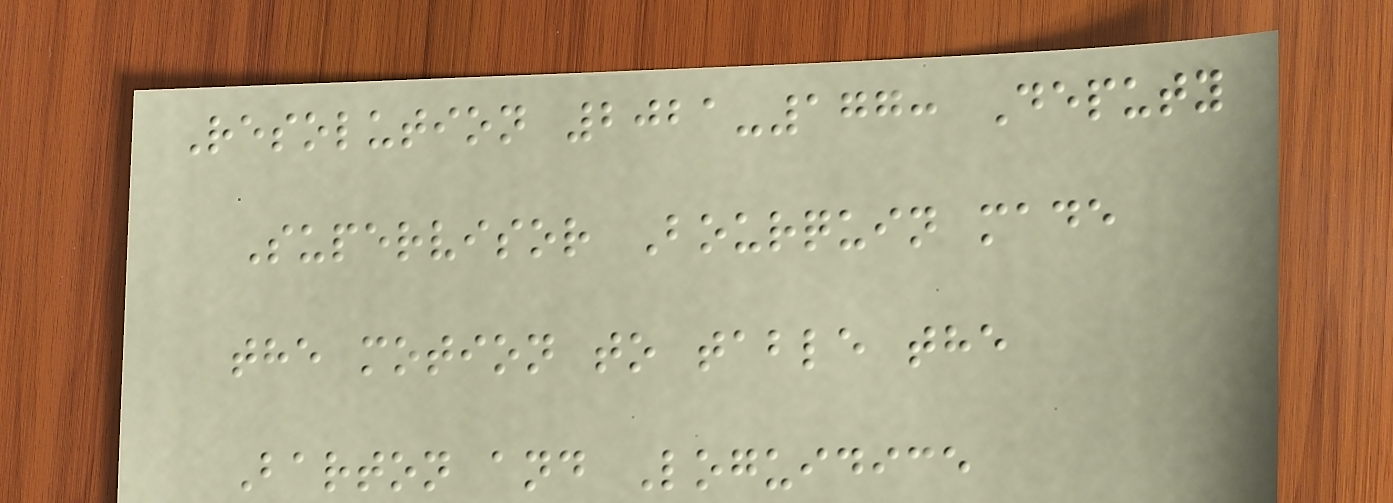Resolution 2021-177: Deputy
Supervisor Bourquin made
the motion to table the
Barton and Loguidice
